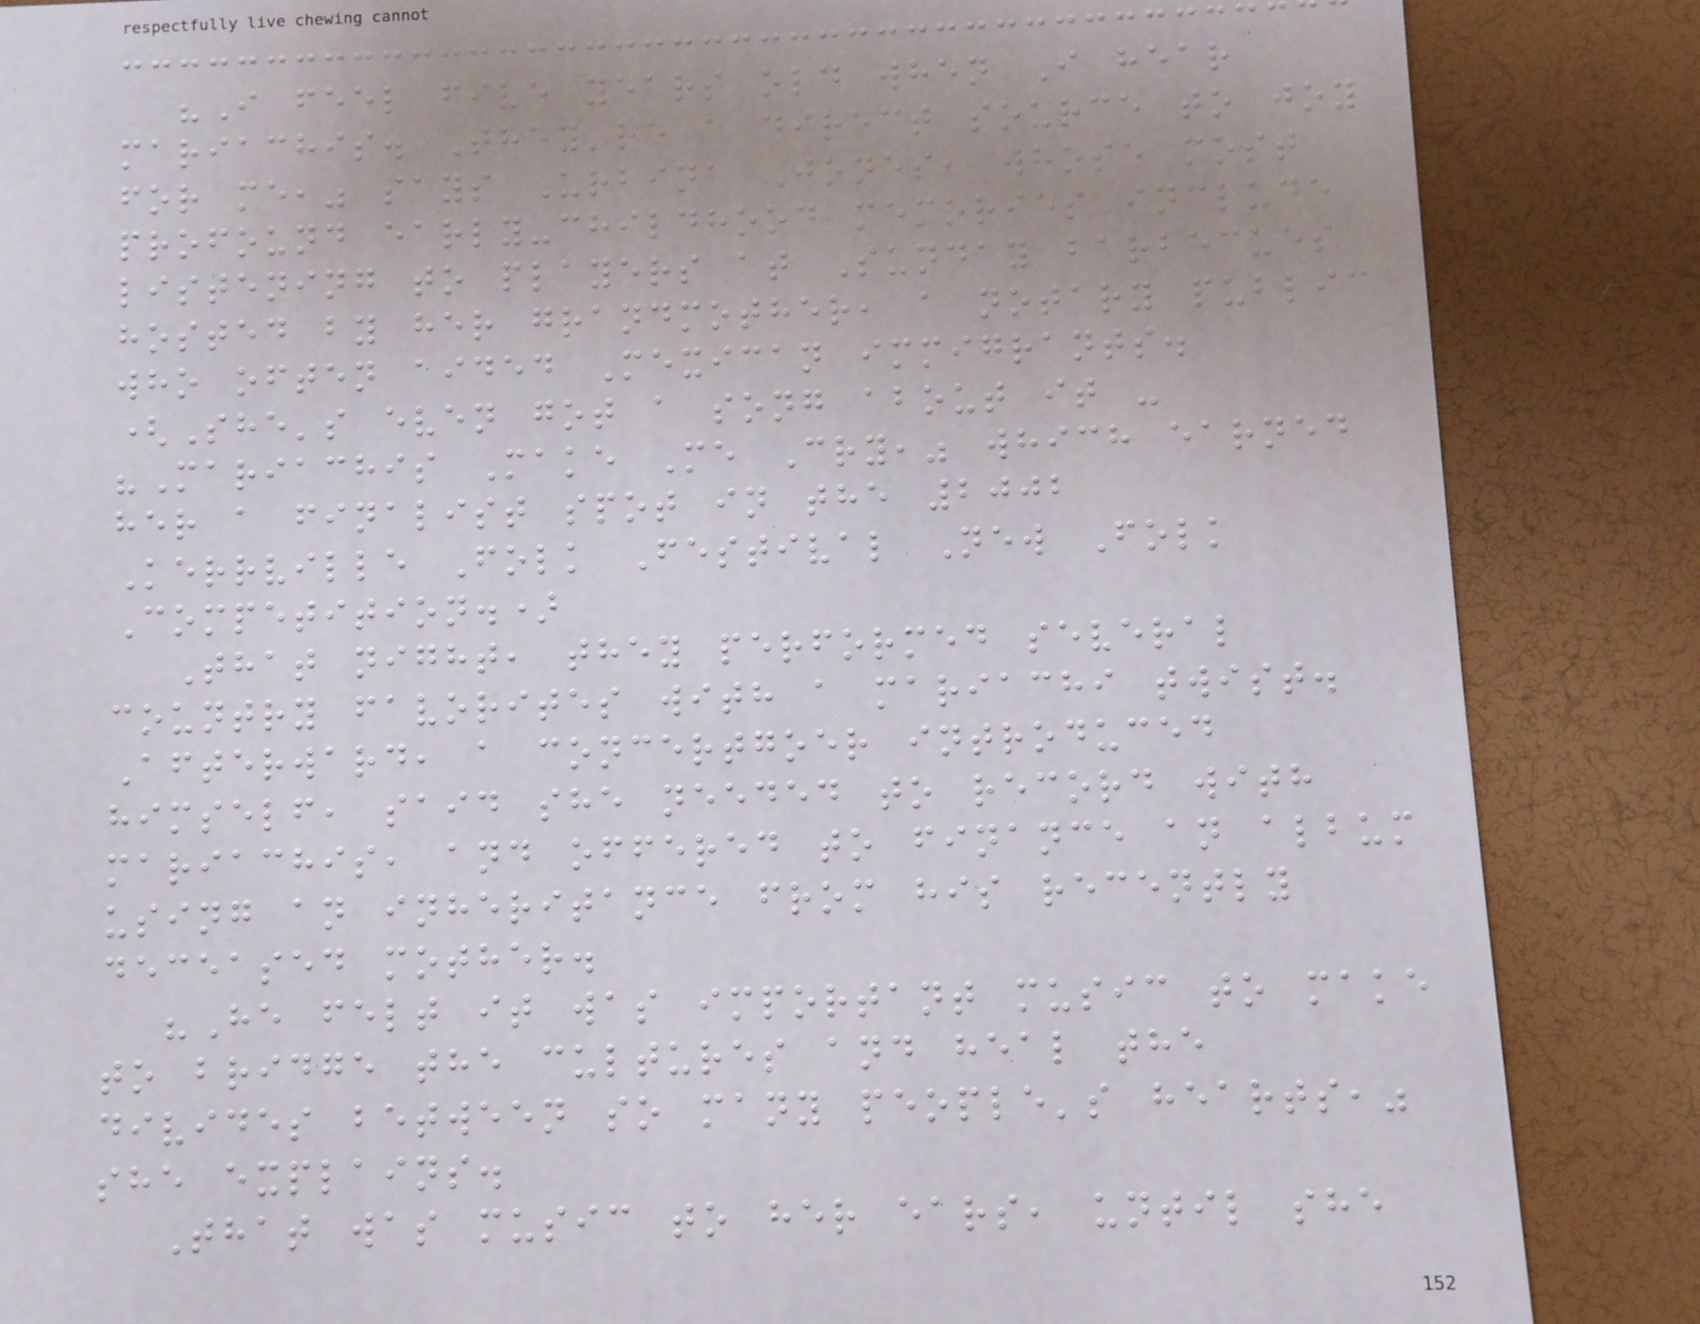"I feel five years old when I hear
mariachis. They're a direct source to joy
for me," says Urbina Jones, whose most
profound early-childhood memories include
listening to players at Sunday barbecues
hosted by her grandmother, a notary public
who often aided Mexican immigrants.
(She's even got a song about it -
"Mariachis Make Me Cry," which earned
her a finalist spot in the 2002
Kerrville Folk Festival New Folk
Competition.)
That night, they performed several
country favorites with a mariachi twist.
Afterward, a concertgoer introduced
himself, said she needed to record with
mariachis, and offered to finance an album
using an inheritance from his recently
deceased mother.
"He felt it was important music to make
to bridge the cultures and heal the
divides between so many people's hearts,"
she explains.
That was music to her ears, until she
